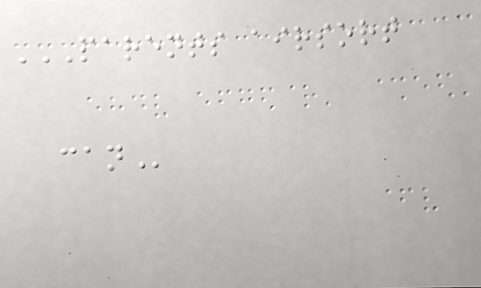PARENTS AIRSORT
CAN
